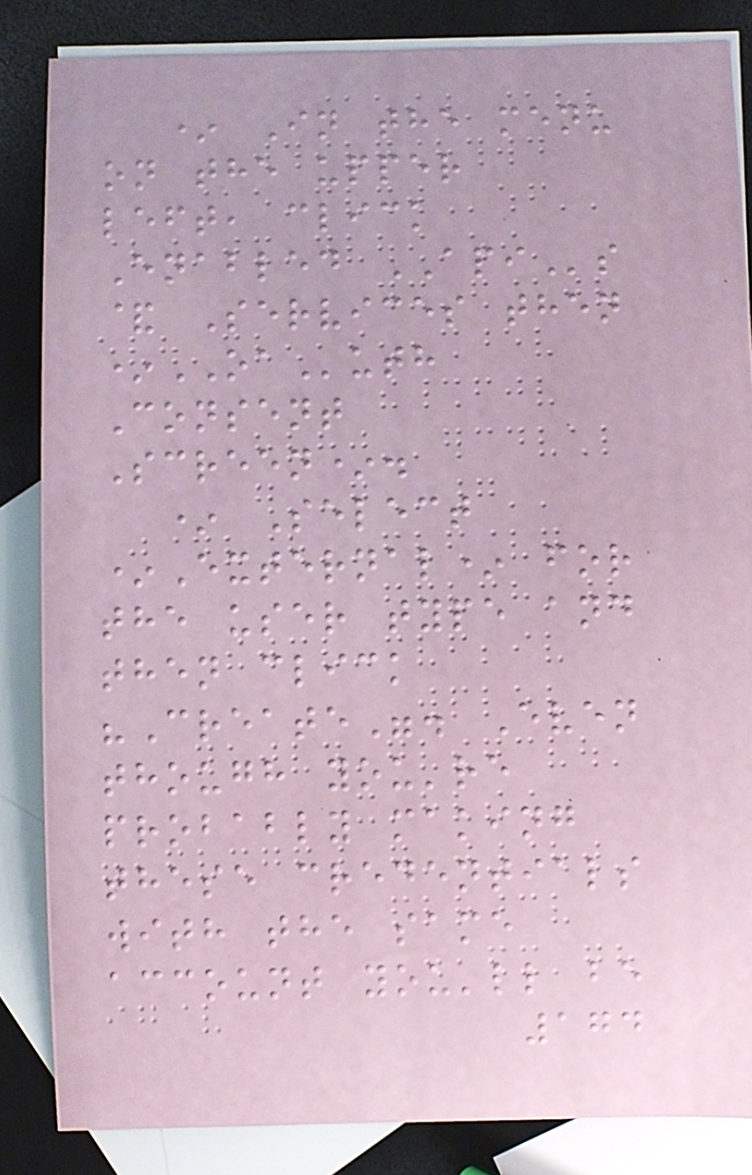* In the menu
on the upper
left, click
Enabled APIs
& Services then
*OAuth
Consent
Screen*.
* Select
*External* for
the user type and
then click
"Create". Even
though you're
probably making
these credentials
with the same
account you'll be
174
